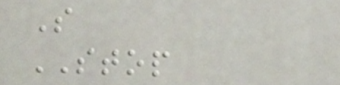S
STOP
